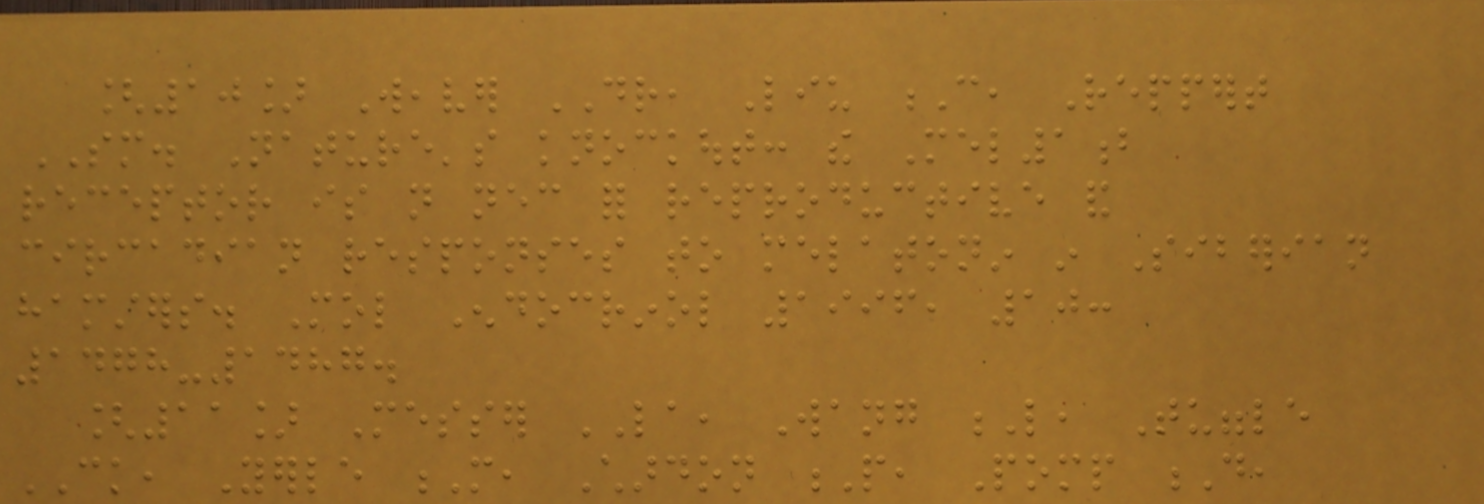[10] Weaver DR, Liu C, Reppert
SM. Nature's knockout: the Mel1b
receptor is not necessary for reproductive and
circadian responses to melatonin in Siberian
hamsters. Mol Endocrinol 1996, 10:
1478-1487.
[11] Messer LA, Wang L, Tuggle
CK, Yerle M, Chardon P, Pomp D,
